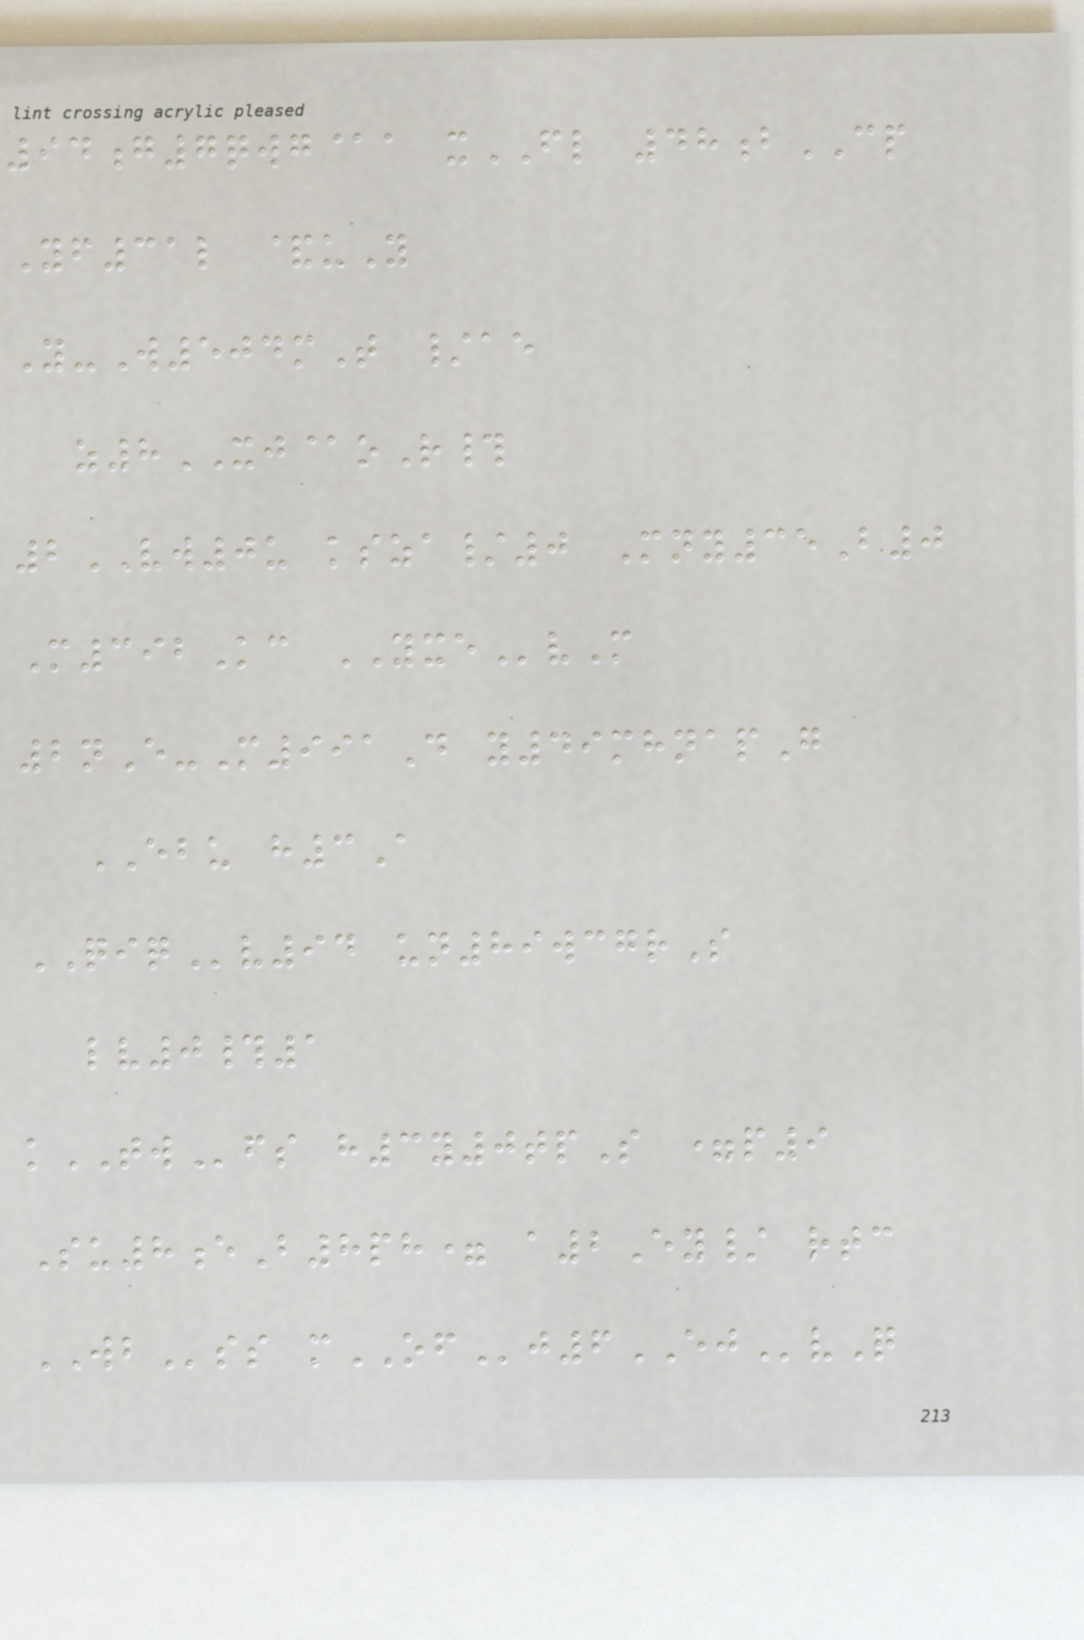94g7qwg@a xFL 48bCP
Yf31l &uY
Y-W504mT /ae
z8XJ@oR#
2VW0u ksza/0 Mny35B0
M392Kc YXEvM
2nE-M991D y49mhnapG
EBU h3A
QIQv94 un89wcgrS
lv0#1
kTWfs h3y0tpS =p9
Su8eB8ph= a2Ey/ rtc
WBss mOFj6EJvQ
